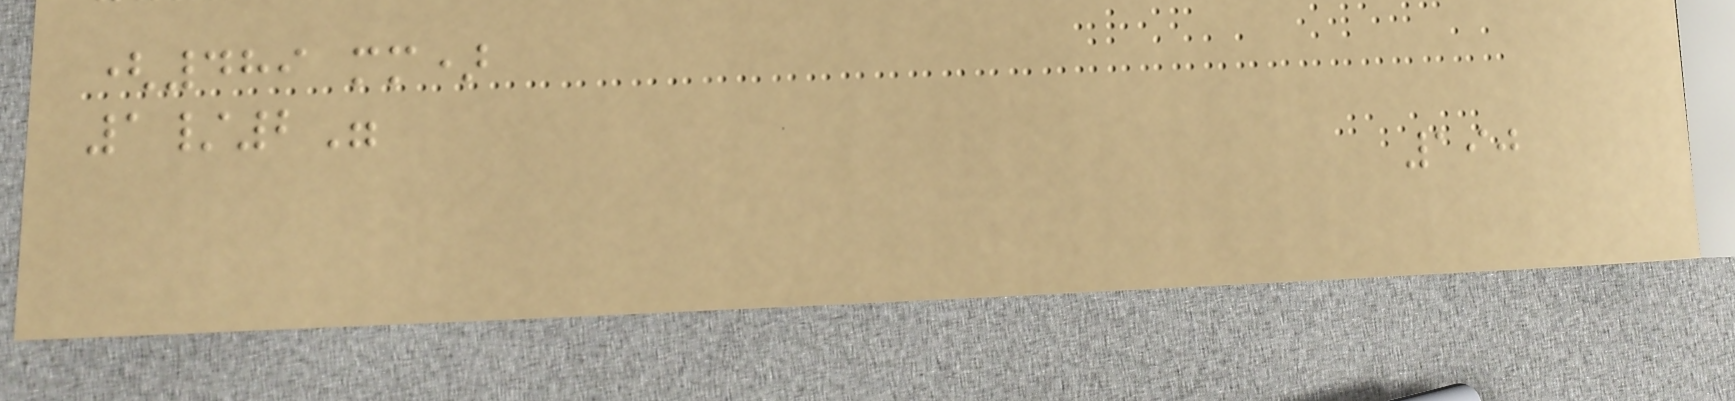(489 mm)
1/2"
190
